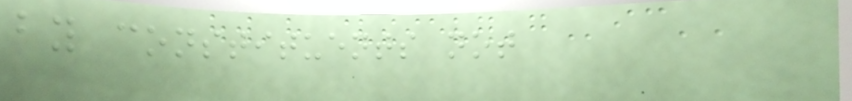by constituents not
